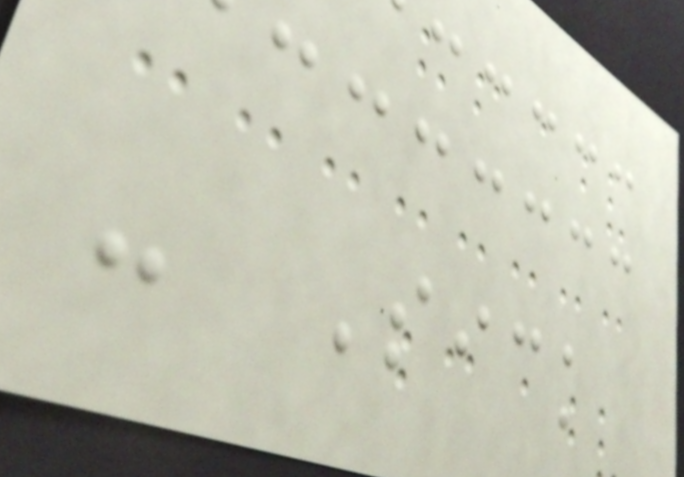- Sick
